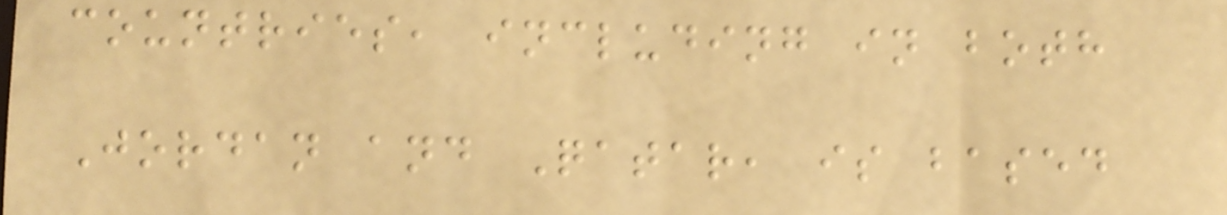countries, including in both
Jordan and Qatar, is based
